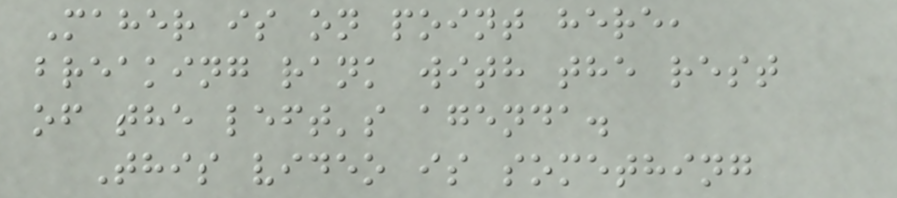Maher is on point here,
breaking rank with the rest
of the left's agenda.
This video is something
